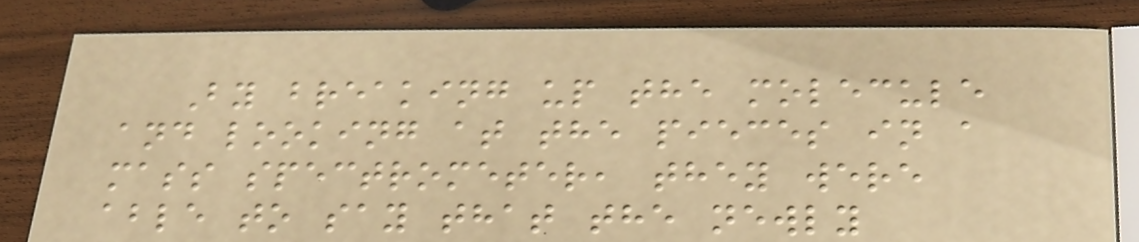By breaking up the molecule
and looking at the pieces in a
mass spectrometer, they were
able to say that the newly
